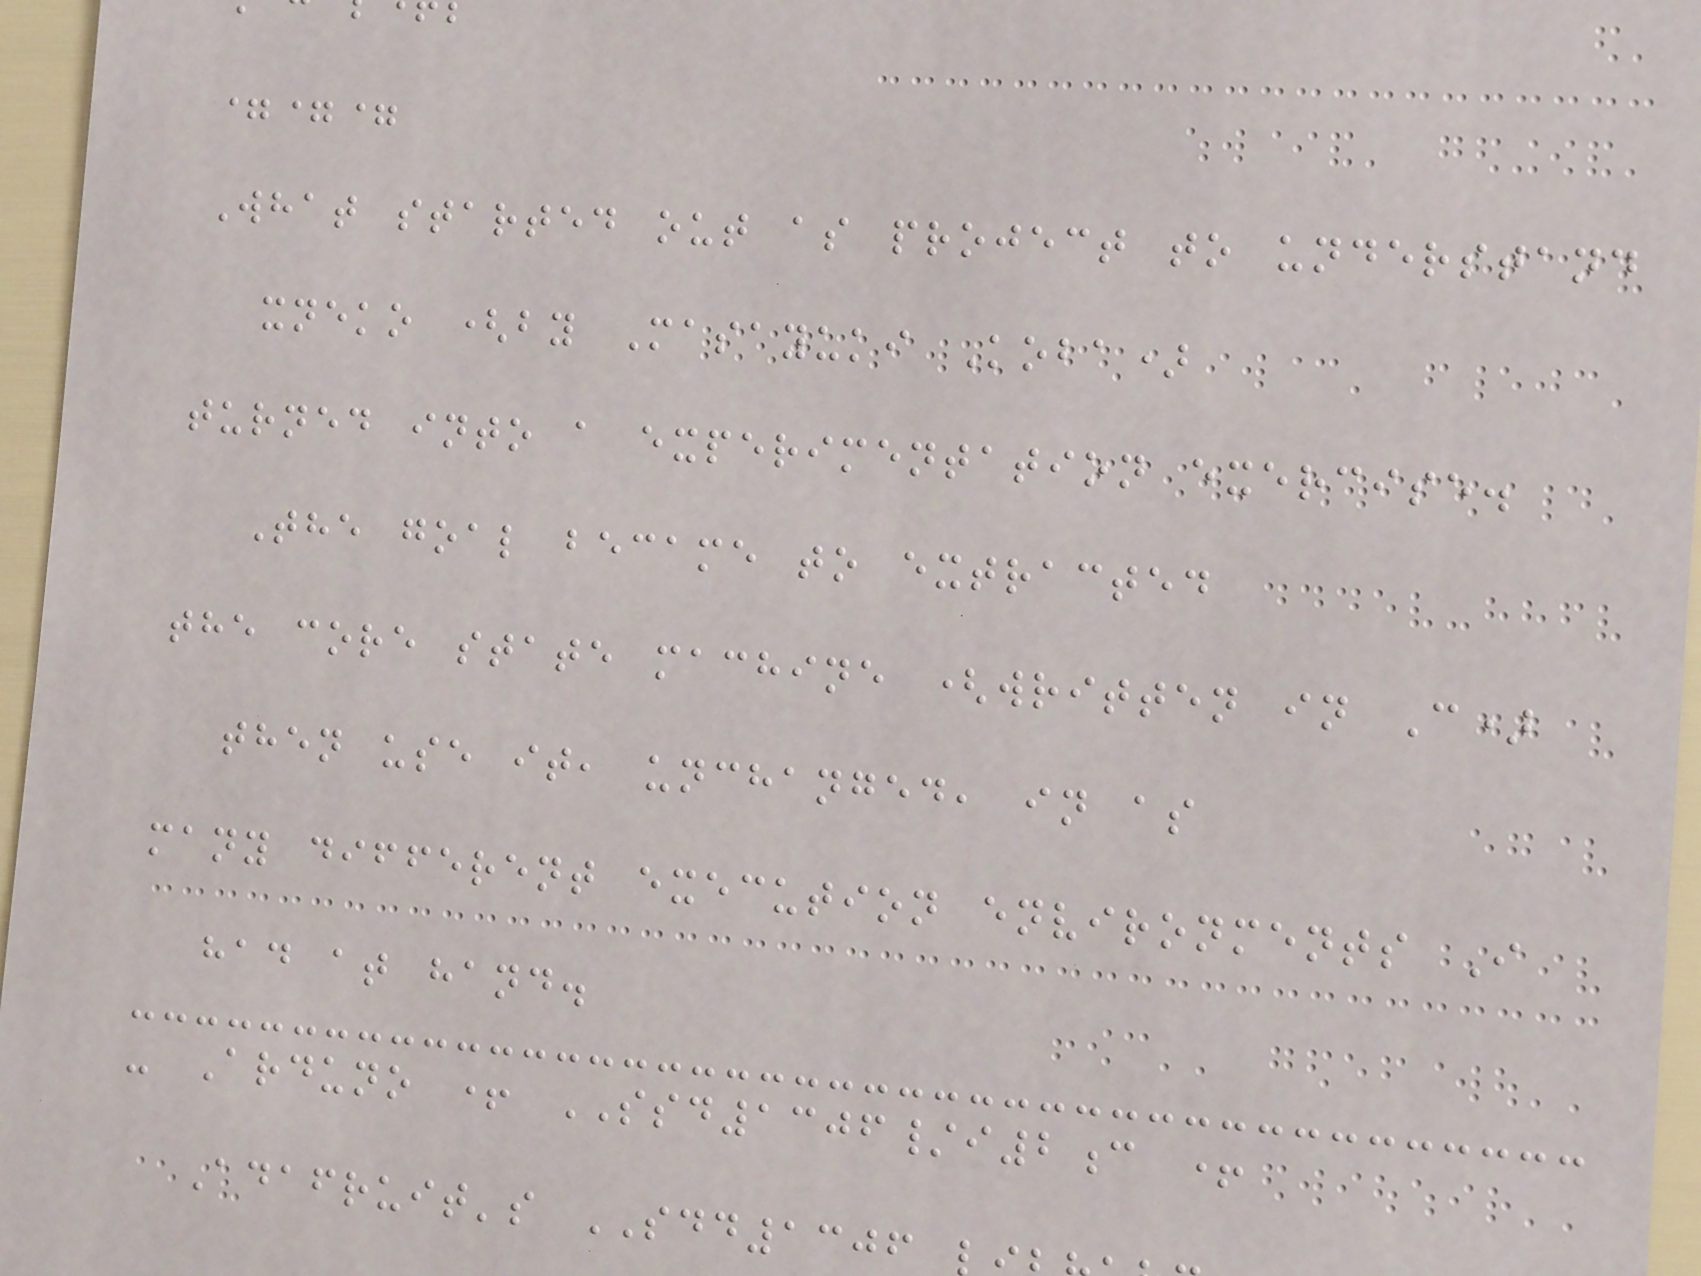===
What started out as project to understand
xneko (by Masayuki Koba)
turned into a experimentation exercise.
The goal became to extracted
the core state machine (written in C)
then use it, unchanged, in as
many different execution environments I
had at hand.
- Arduno + SSD1306/i2c +
Adafruit's SDD1306
